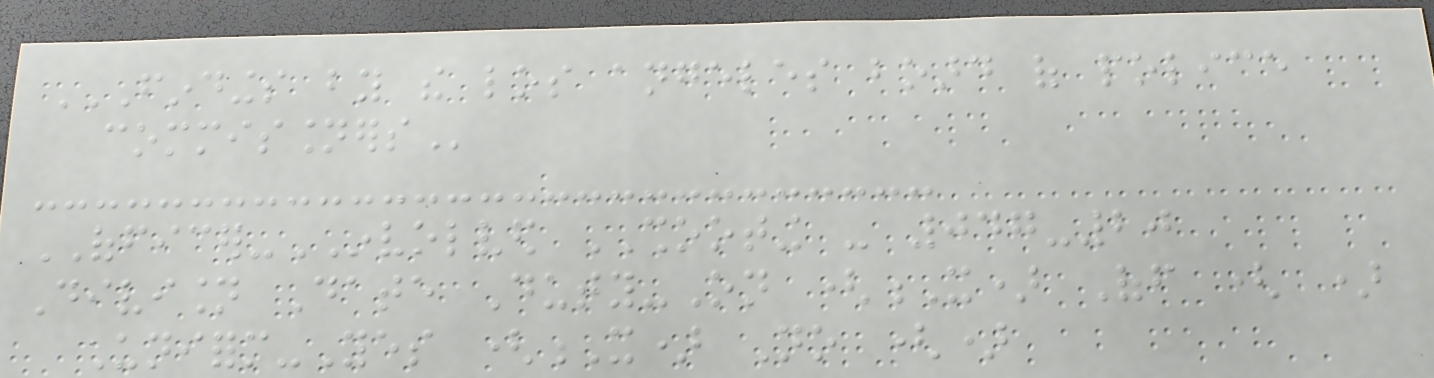FINDINGS BY THE LOS ANGELES BOARD OF POLICE
COMMISSIONERS
OFFICER-INVOLVED SHOOTING - 047-20
Division Date Duty-On (X) Off ( )
Uniform-Yes (X) No ()
